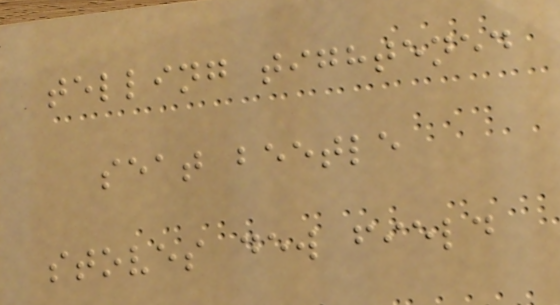telling tightened
seat beetle
stoves dew field
